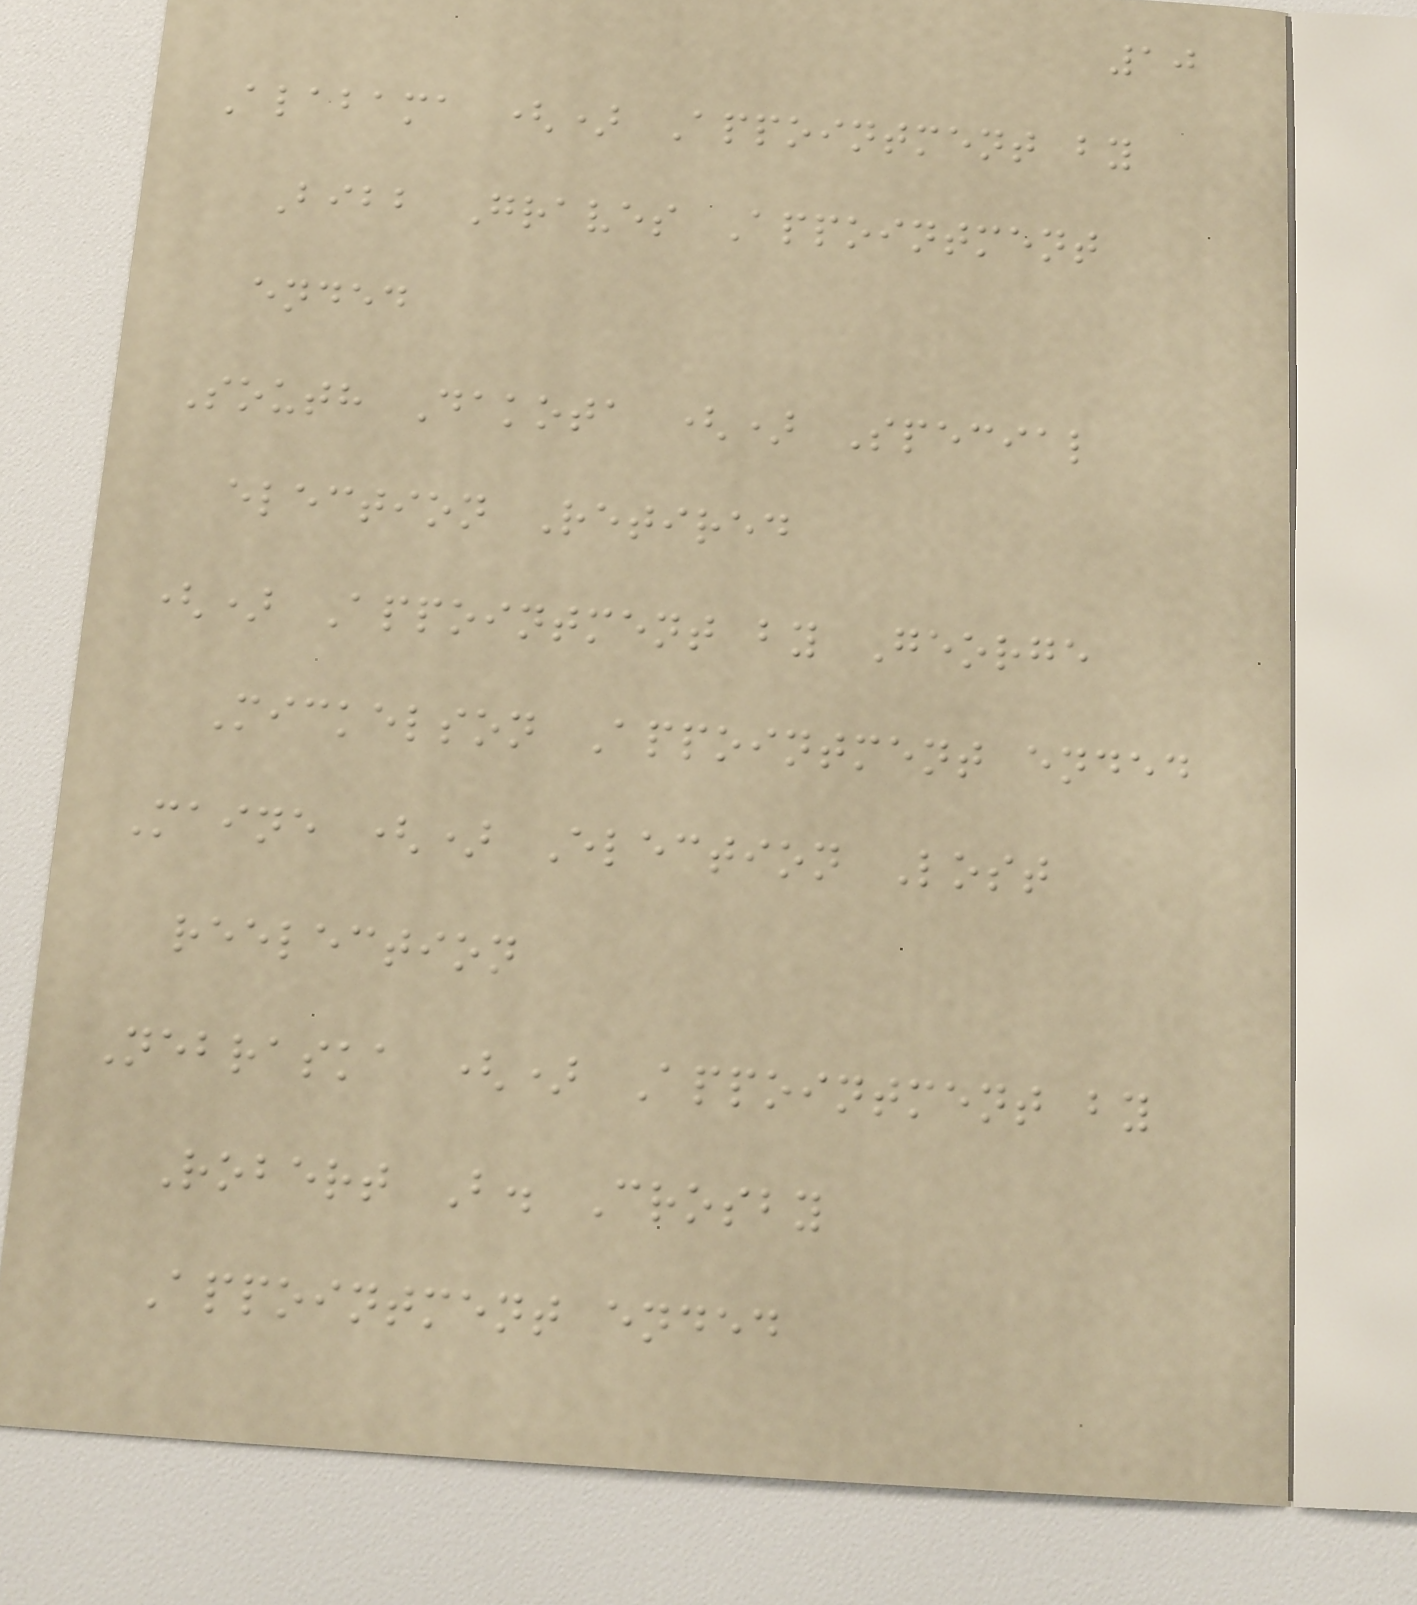10
Alabama () Appointment by
Bibb Graves Appointment
ended
South Dakota () Special
election Retired
() Appointment by George
Mickelson Appointment ended
Maine () Election Lost
reelection
Nebraska () Appointment by
Robert B. Crosby
Appointment ended
